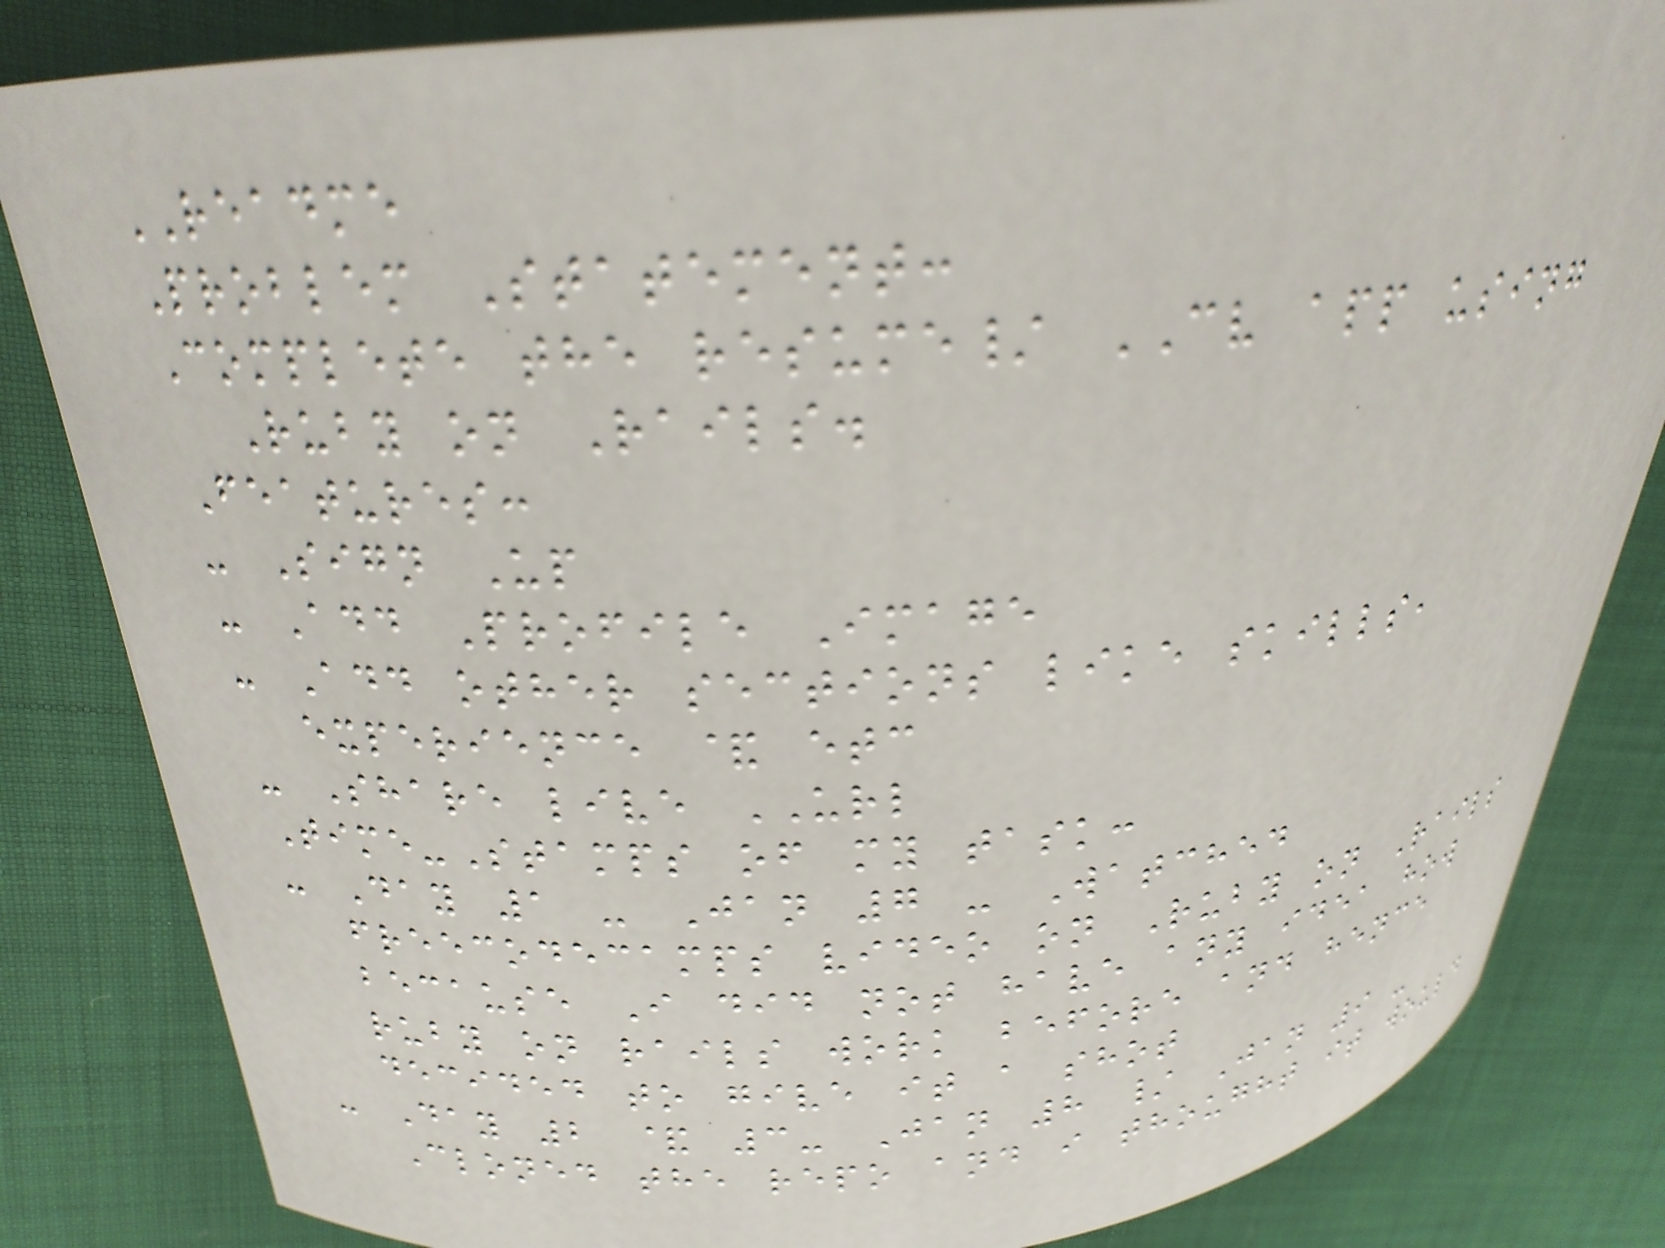README
Problem Statement:
Complete the resume/ CV app using
Ruby on Rails.
Features:
- Sign Up
- Add Profile Image
- Add other sections like skills,
experience & etc
- Share live URL
Time-Stamps of my task:
- Day 1 - Jan 7 - Watched
freecodecamps video on Ruby on Rails
because I did not have any idea how
ruby on rails work before and hence
decided to give it a shot
- Day 2 & 3- Jan 8 / Jan 9 -
Cloned the repo and i thought it would
